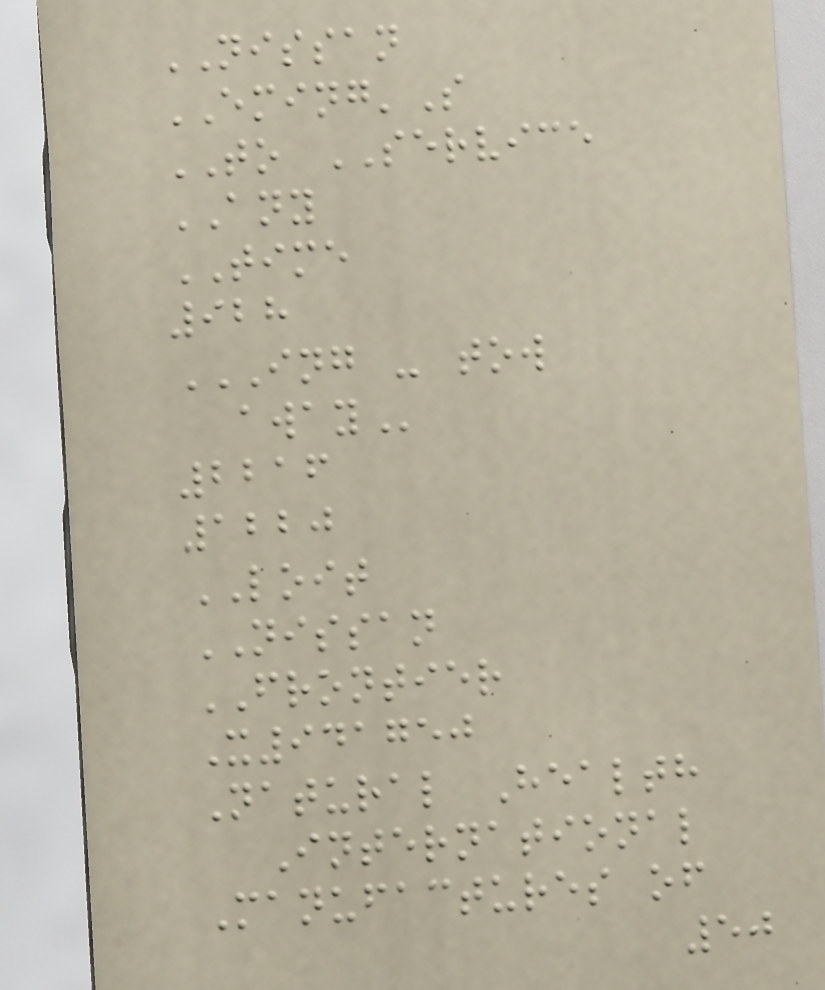NISSAN
EMING'S
TO SERVICE
ANY
TIME
928
ING - TOW
AWAY
2216
1220
LOIT
NISSAN
FRONTIER
X941750
Natural Health
International
Manufactures of
50
